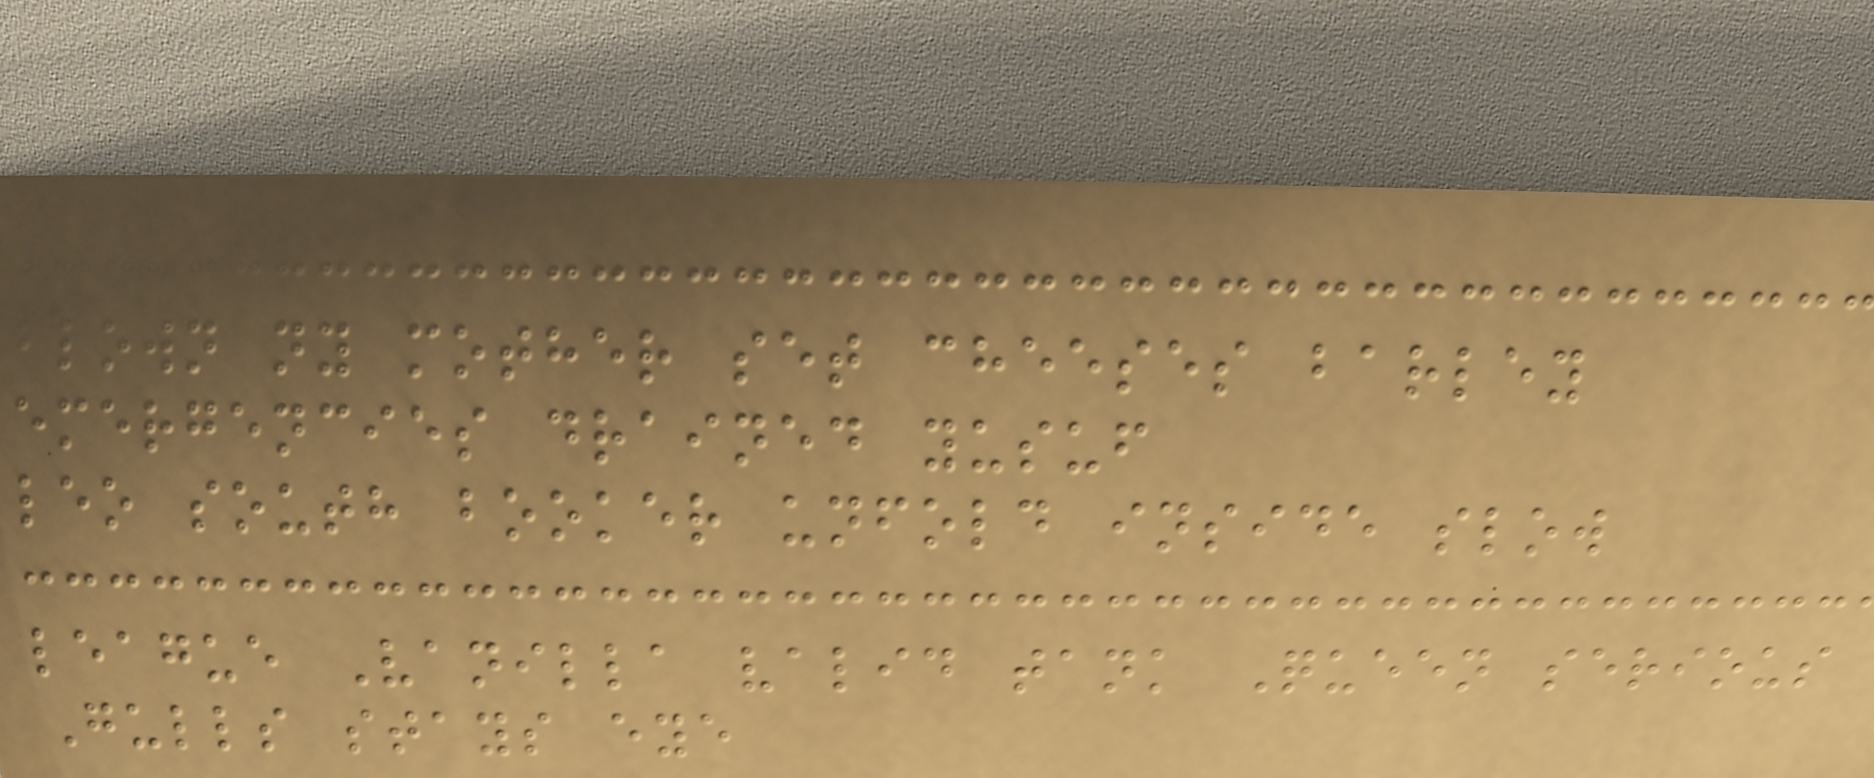blown ny mother set cheeses barley
emergencies drained yusuf
leo south booker unfold inside slow
league Vanilla valid tank Queen serious
Gulls stays eye
